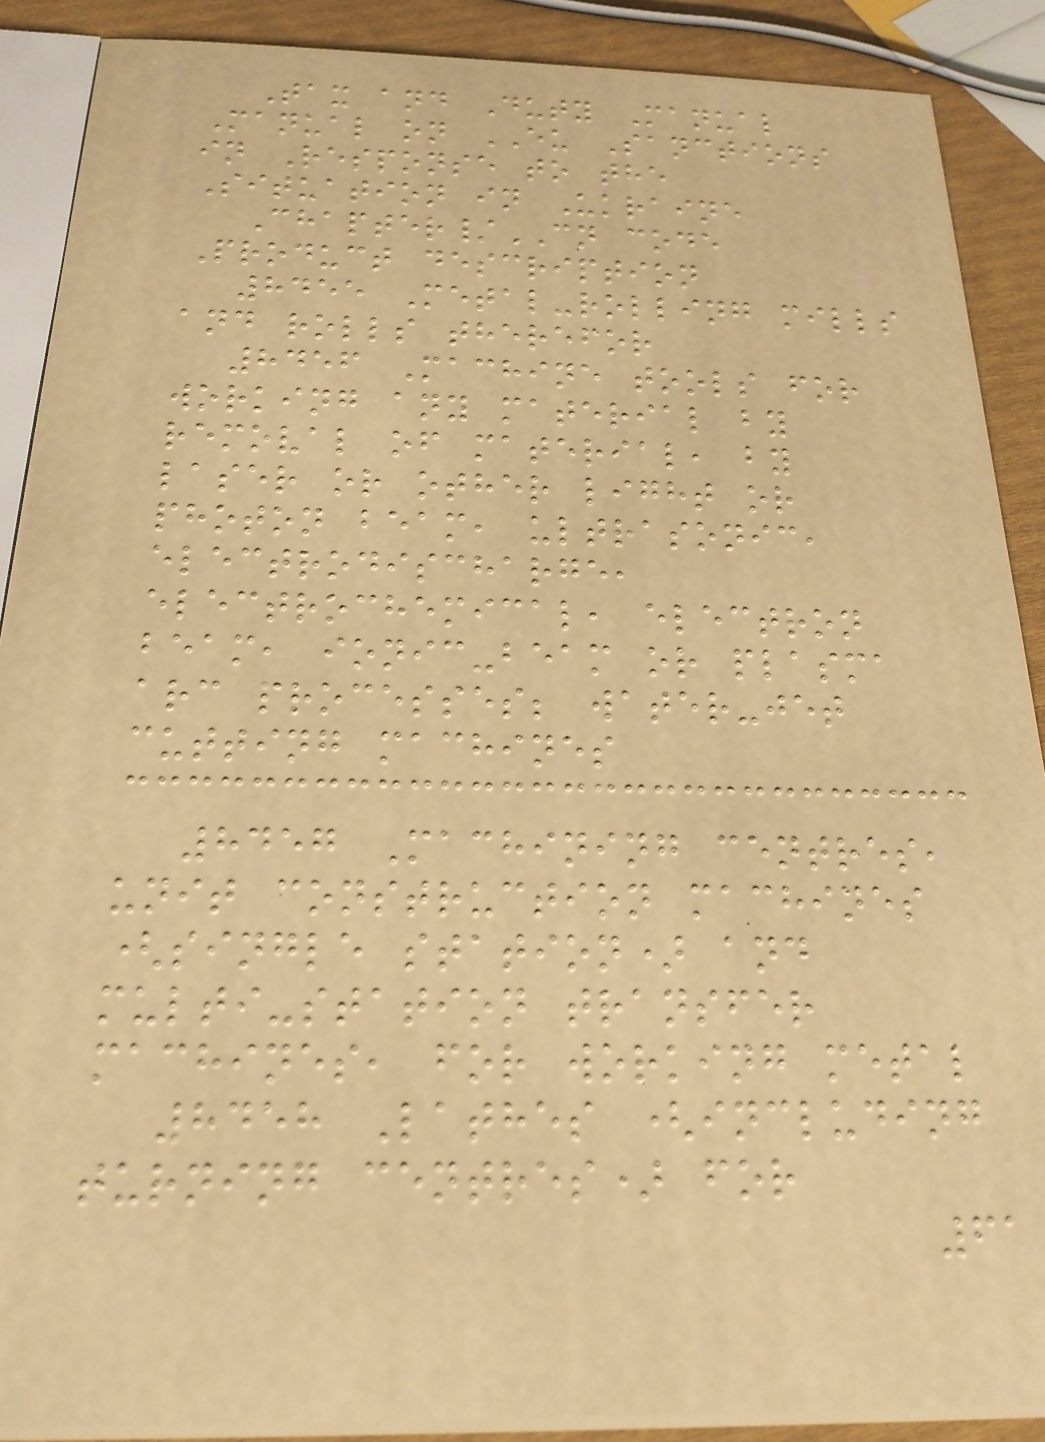Tax and Duty Manual
Manual on EU Sanctions
in Response to the
Situation in Ukraine
Chapter/CN code
Product description
8455 Metal-rolling mills
and rolls therefor
8456 Machine tools for
working any material by
removal of material, by
laser or other light or
photon beam, ultrasonic,
electrodischarge,
electrochemical, electron
beam, ionic-beam or plasma
arc processes; water-jet
cutting machines
8457 Machining centres,
unit construction machines
(single station) and
multi-station transfer
machines, for working metal
8458 Lathes (including
turning centres) for
61
